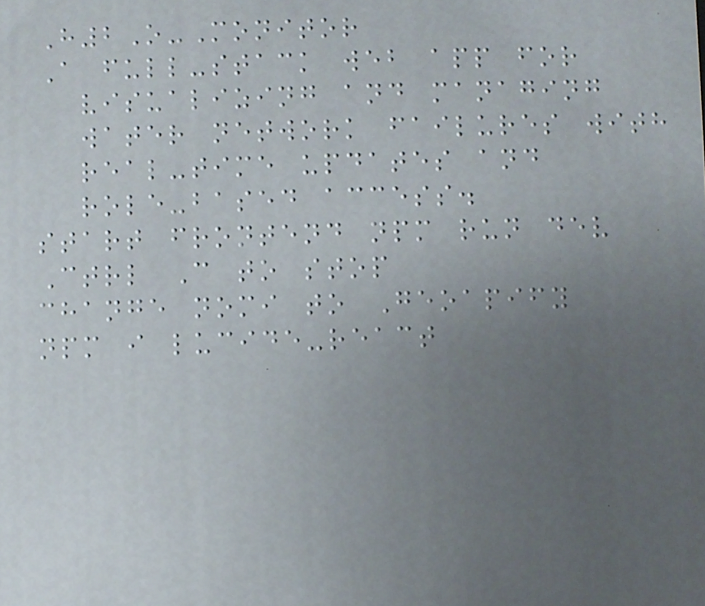H2O-Monitor
A full-stack web app for
visualizing and managing
water network failures with
real-time updates and
role-based access.
start frontend npm run dev
Ctrl C to stop
change nomi to Geoapify
npm i lucide-react
